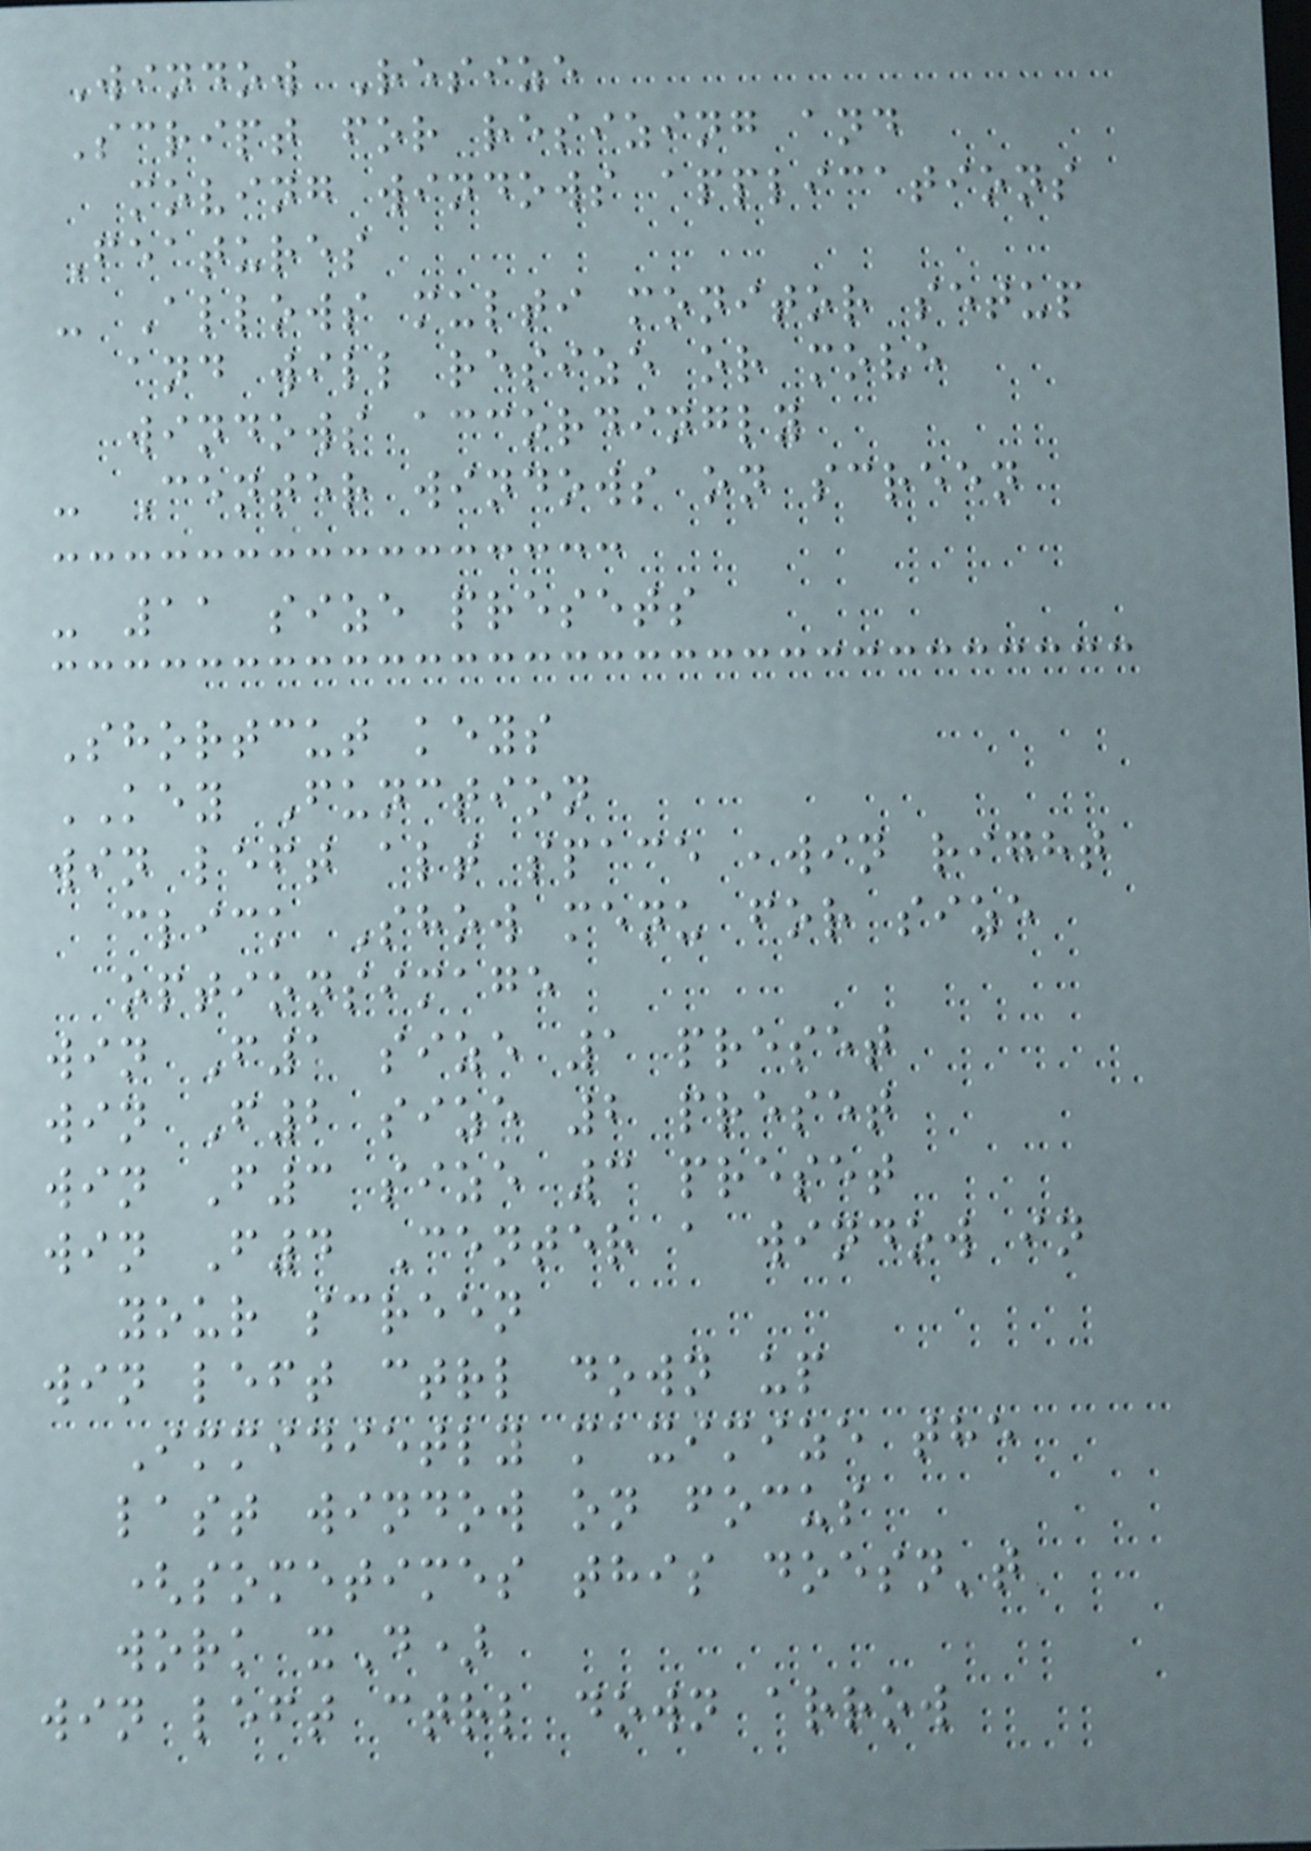Window Resize
Script for resizing and
moving windows applications
Features
- Allows multi monitor setup
and will resize or move
windows accordingly
- Center windows on screen
- 11 size presets
Shortcut keys
KEY Function
win left alt space ,win right
click Show menu for size
optionsimage
win F1 size 1 preset
win F2 size 2 preset
win F3 size 3 preset
win F4 Center a window in
your screen
win left ctrl down up
Immidietly maximize the
last window on focus
(sometimes this doesn't
work xD)
win left ctrl down arrow
